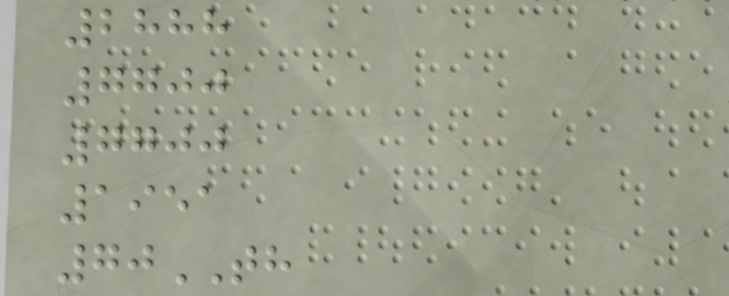2888
7700
7700
1951
70TH
